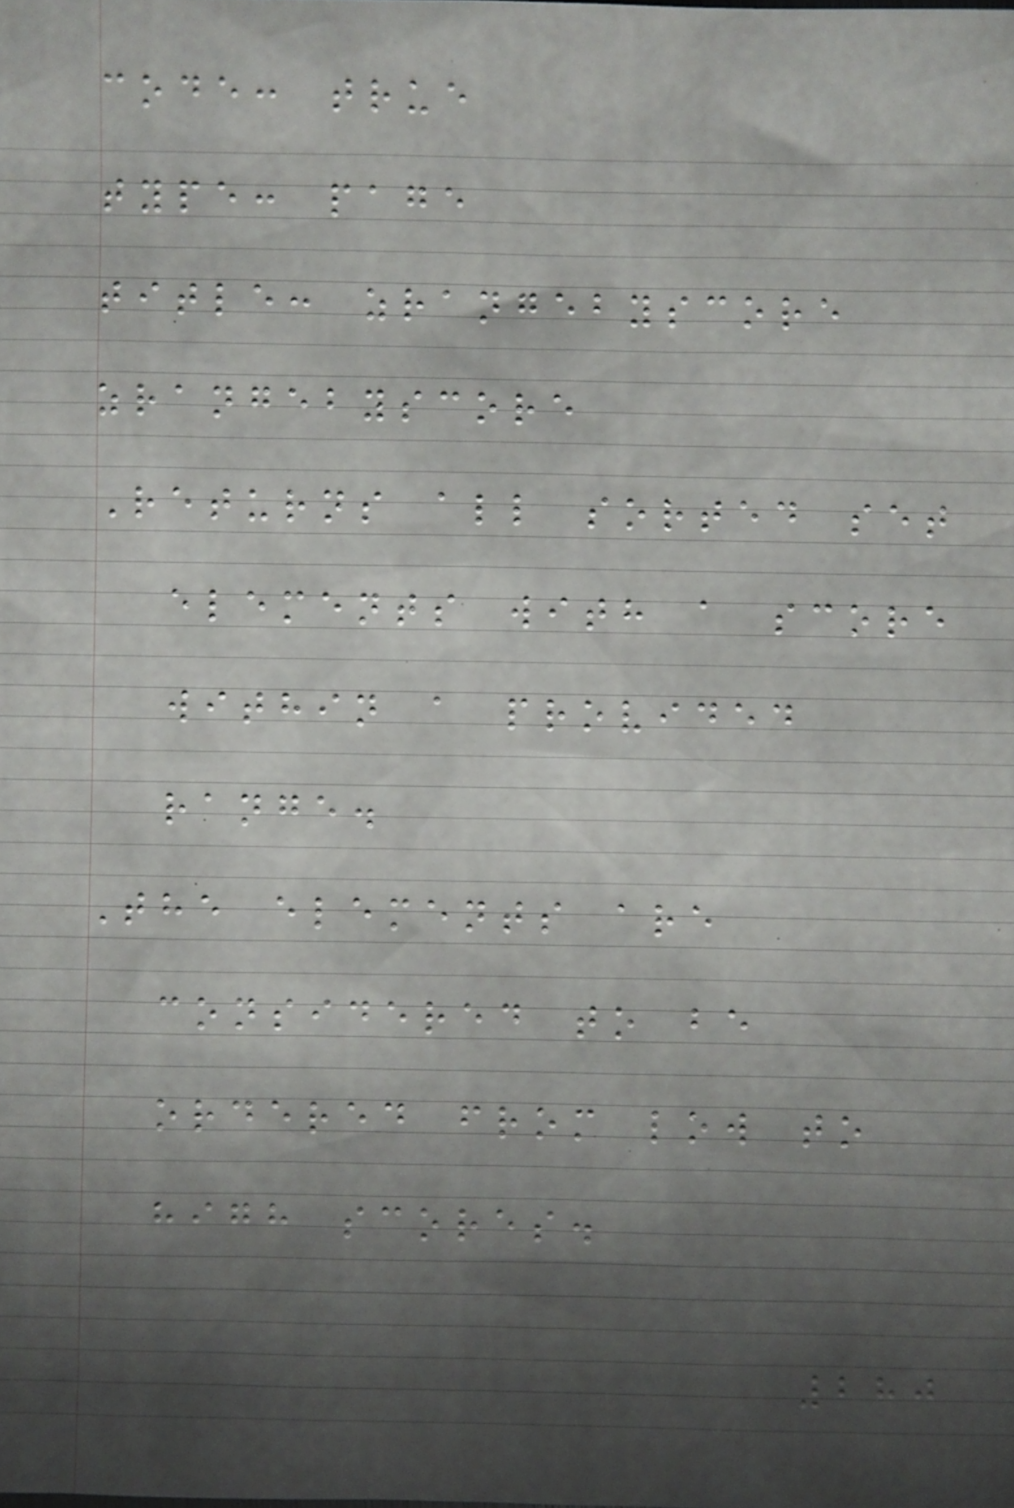code: true
type: page
title: zrangebyscore
zrangebyscore
Returns all sorted set
elements with a score
within a provided
range.
The elements are
considered to be
ordered from low to
high scores.
280
